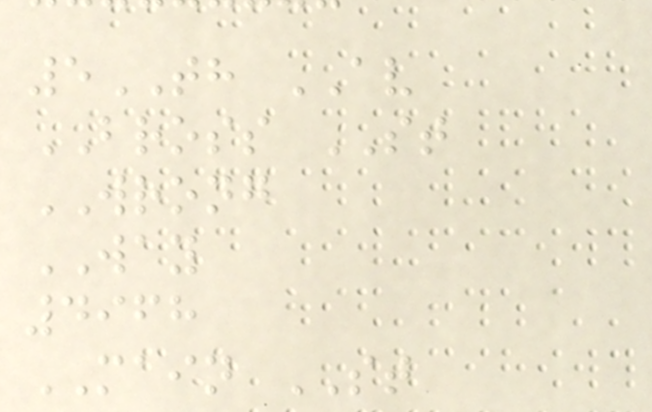5TH AV
BROSS ST
WRONG
WAY
4968
MAIN ST
